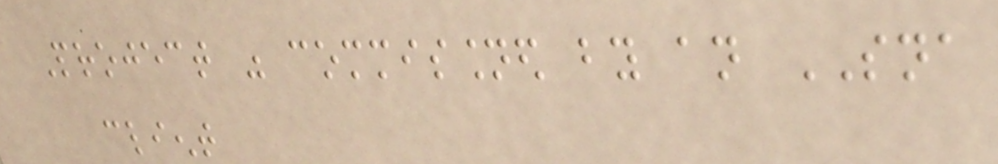Project was commissioned by an SNA
client
